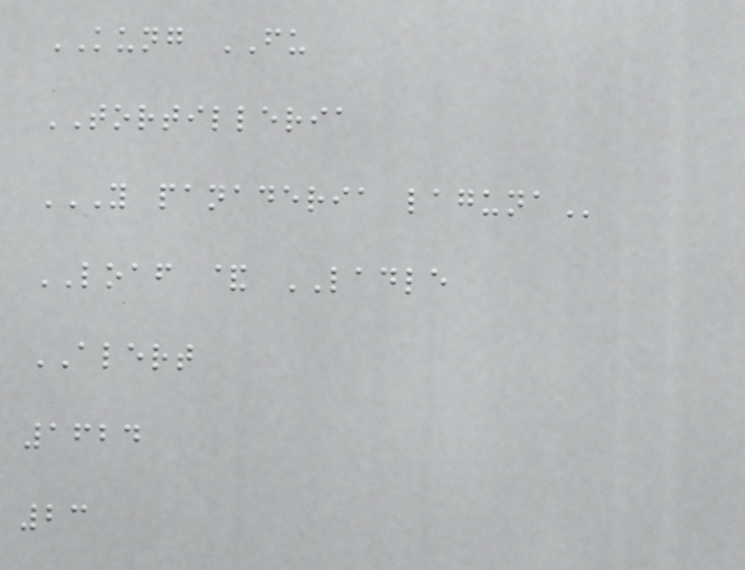KUNG FU
TORTILLERIA
Y PANADERIA LAGUNA
LOAF & LADLE
ALERT
1624
23
